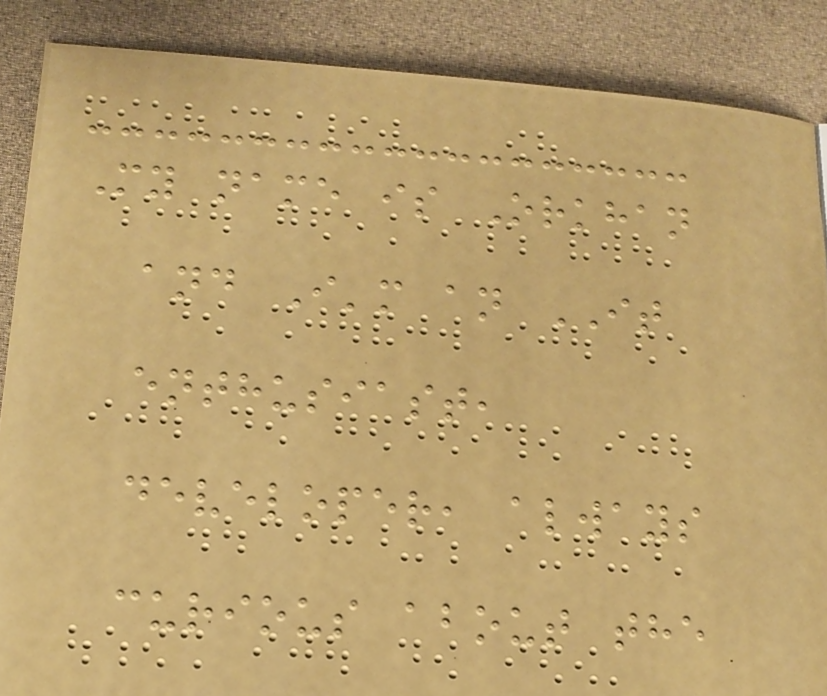My name is Orkhan
and I'm an IT
enthusiast,
developer, always
curious about the
